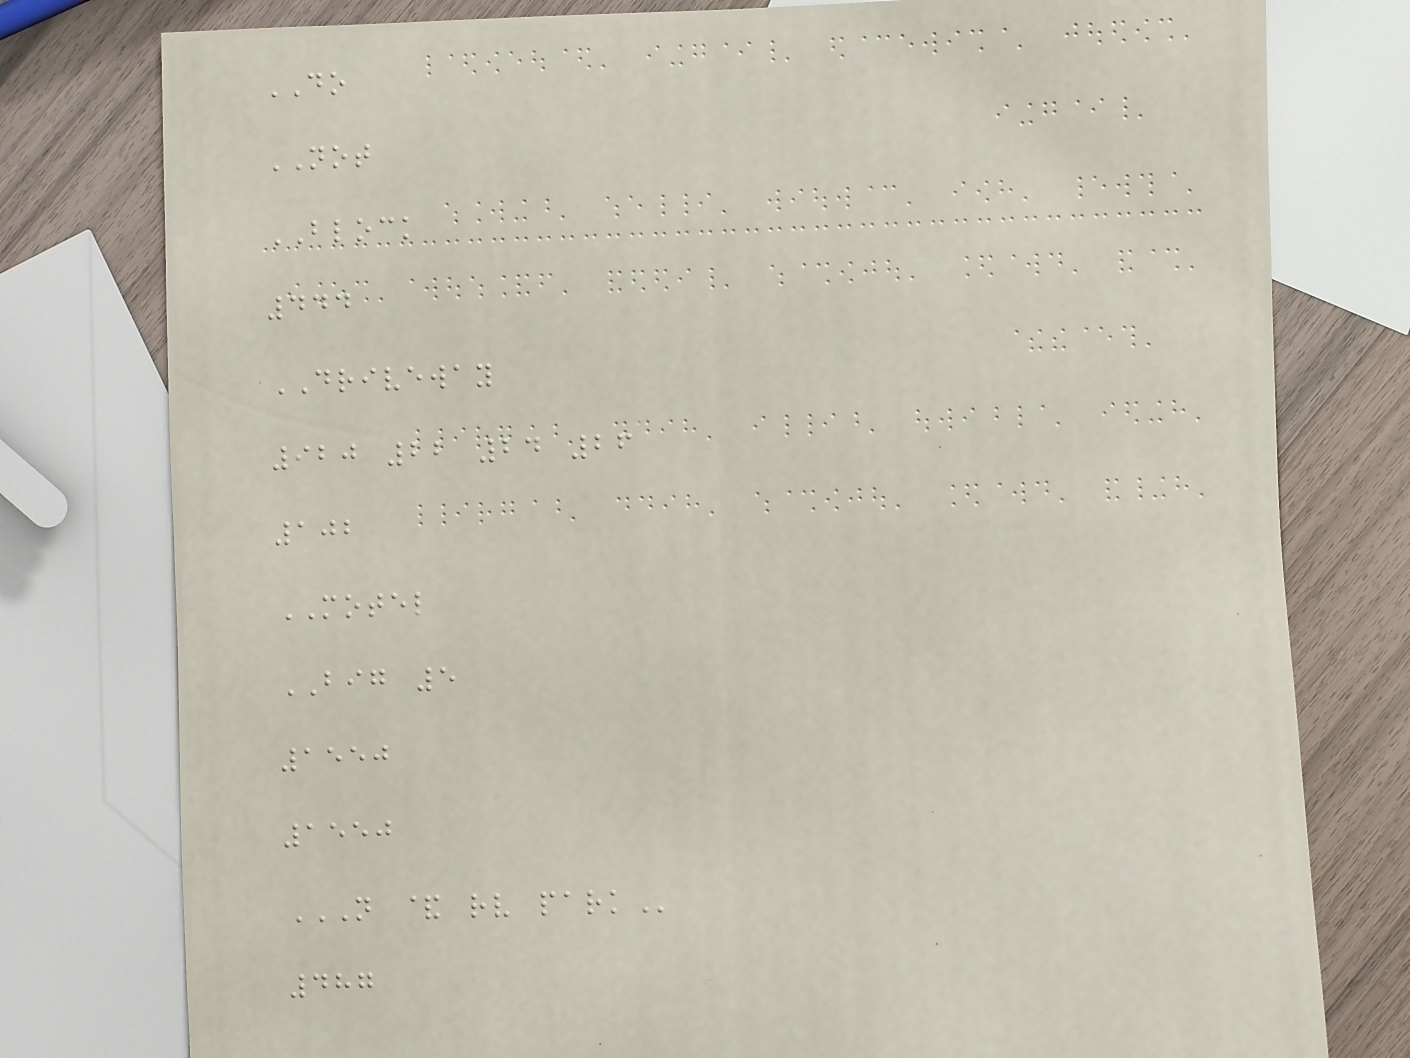DO
NOT
BLOCK
444
DRIVEWAY
920 22 24 26
102
MOTEL
BIG 5
1550
1550
N & RV PARK
487
